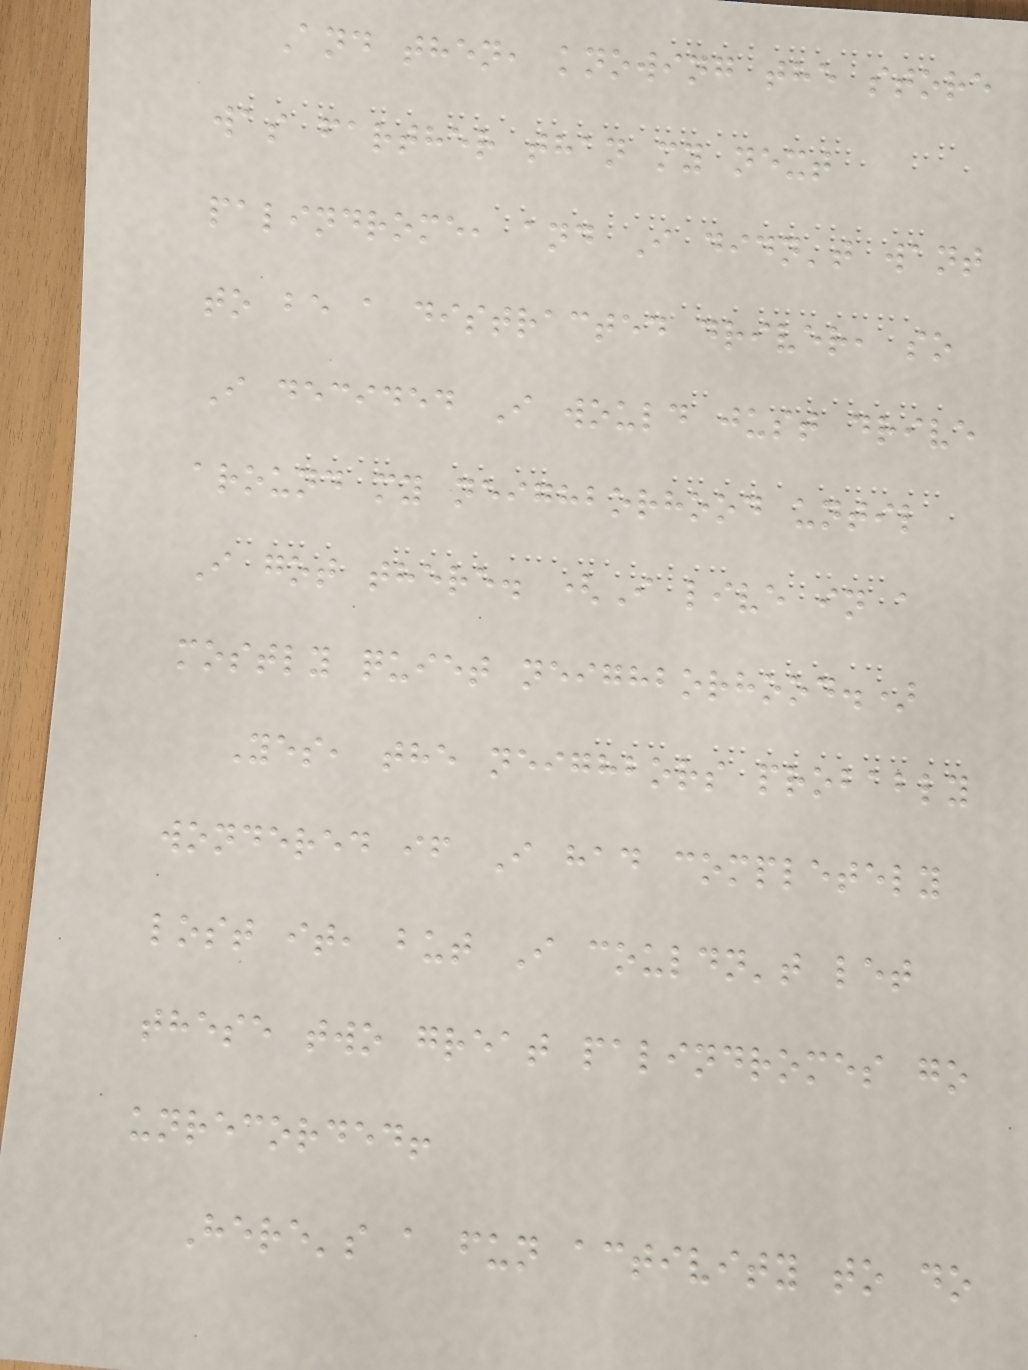And then, knowing the store
was farther than my next
palindrome, and I didn't want
to be a distracted driver, so
I decided I would just drive
around my neighborhood until
I got there. (I live in a
mostly quiet neighborhood.)
Yes, the neighbors probably
wondered if I had completely
lost it, but I couldn't let
these two great palindromes go
unrecorded!
Here's a fun activity to do
